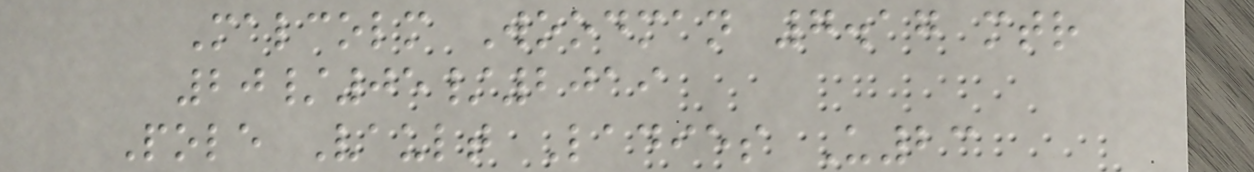Malcolm Woodman 7.17 mtr
20/05/2019
Pole Vault Ladies U23
